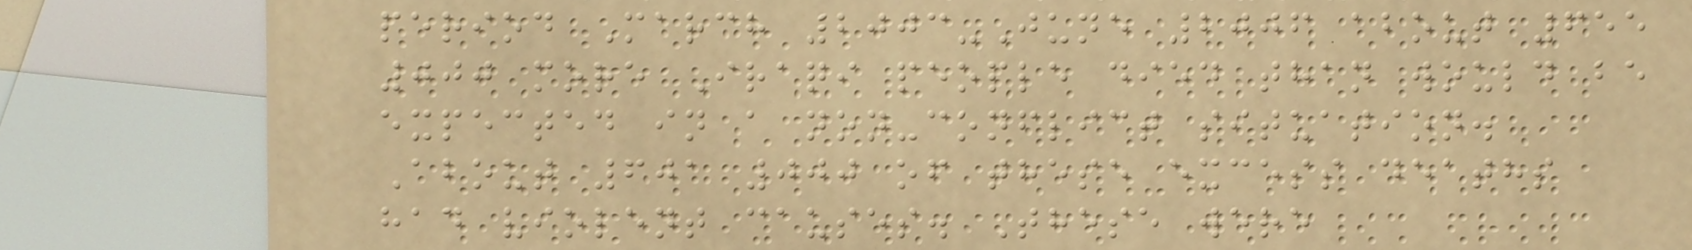period March 2003-June 2006 about 655
000 more Iraqi people died than would be
expected in a non-conflict situation.
About 601 000 of these excess deaths
had violent causes. These were
